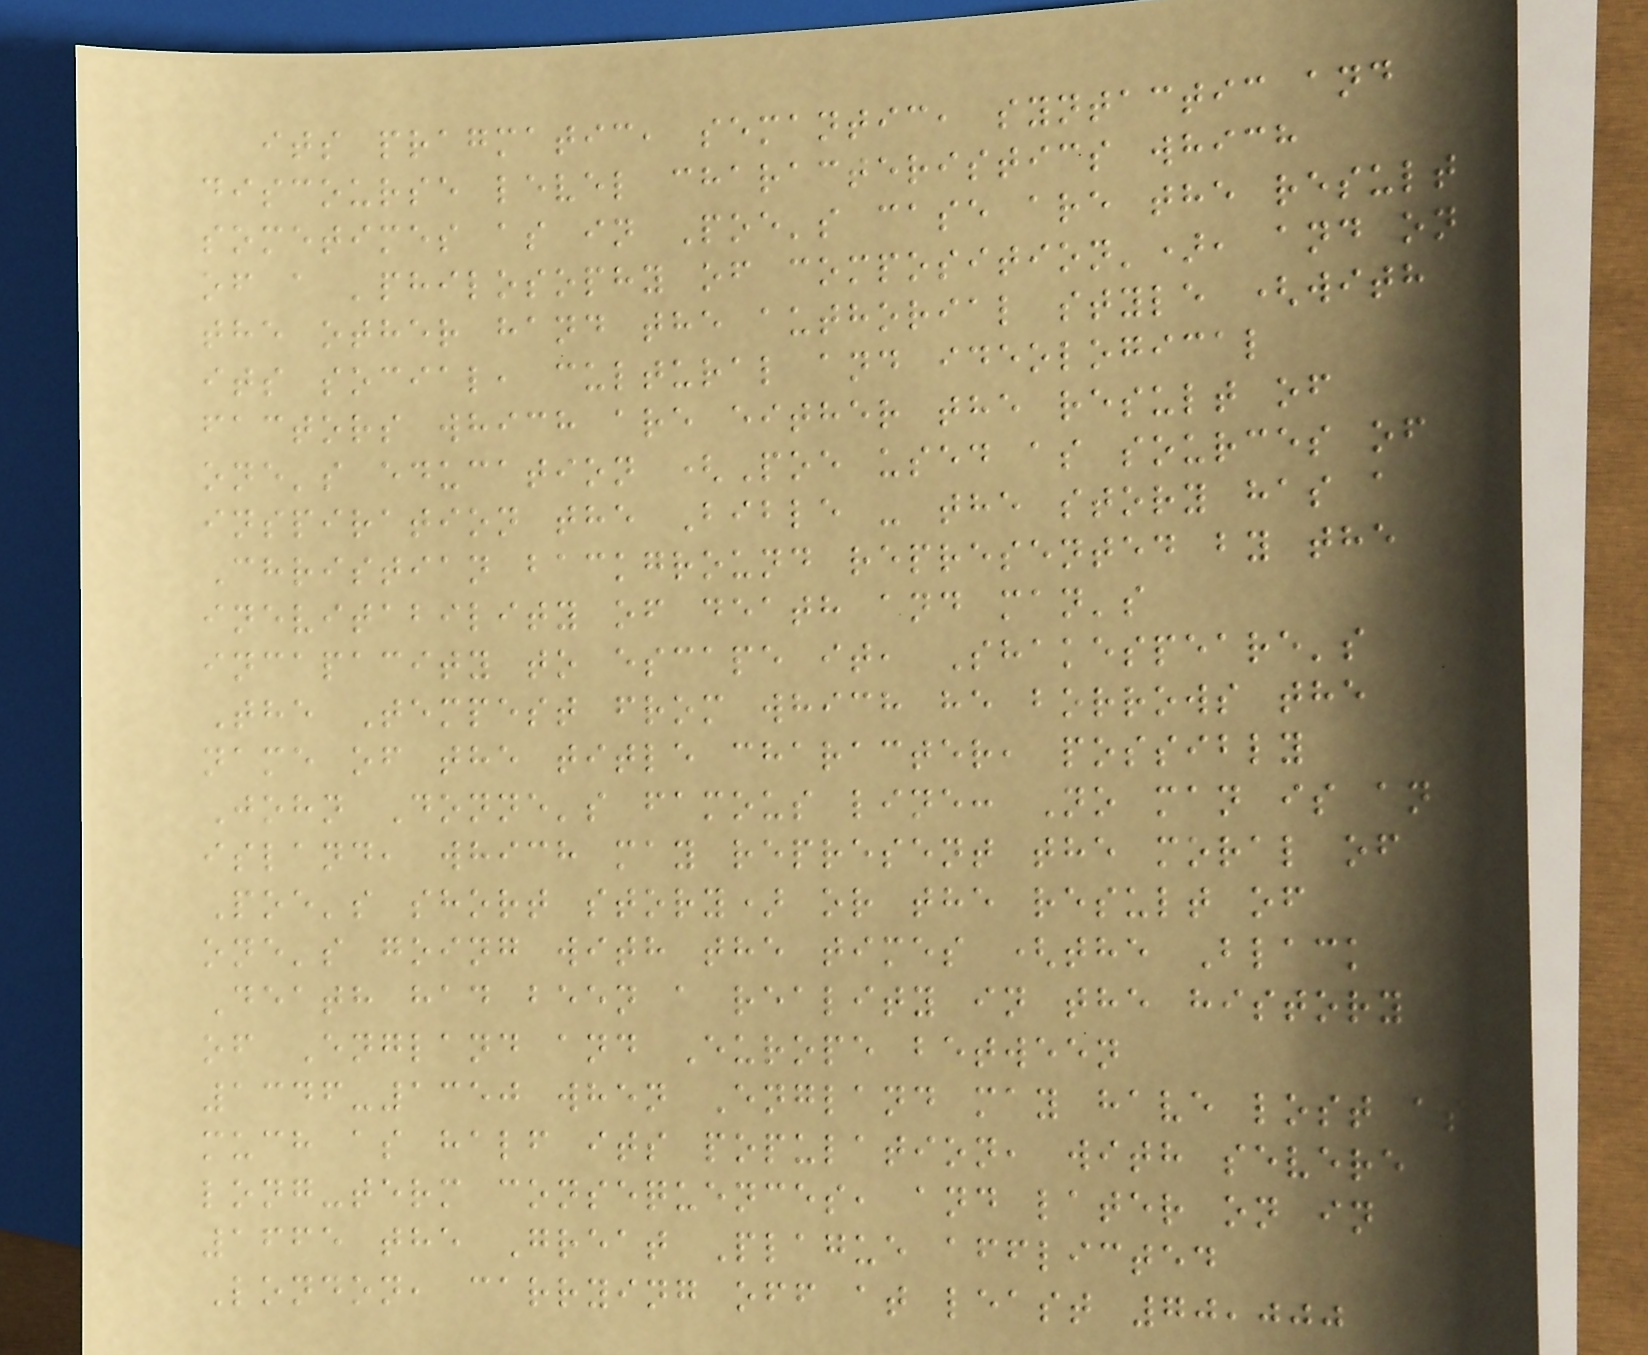its pragmatic, semantic, syntactic and
discourse level characteristics which
sometimes as in Poe's case are the result
of a 'philosophy of composition'), and on
the other hand the authorial style (with
its social, cultural and ideological
factors which are either the result of
one's education (Poe used as sources of
inspiration the Bible - the story has a
Christian background represented by the
inevitability of death and man's
incapacity to escape it, Shakespeare's
The Tempest from which he borrows the
name of the title character, possibly
John Donne's famous line: No man is an
island, which may represent the moral of
Poe's short story) or the result of
one's going with the times (the Black
Death had been a reality in the history
of England and Europe between
1346-1350 when England may have lost as
much as half its population, with severe
long-term consequences, and later on in
1665 the Great Plague afflicted
London, carrying off at least 70,000
